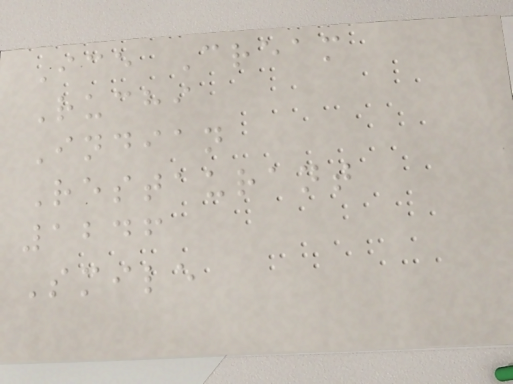Ice Cream
Ruchi
Indian
Restaurant
1246
Smile
